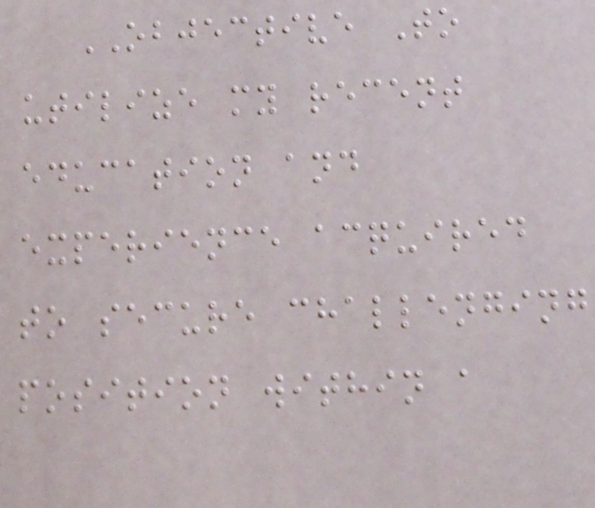OBJECTIVE To
utilize my recent
education and
experience acquired
to secure challenging
position within a
